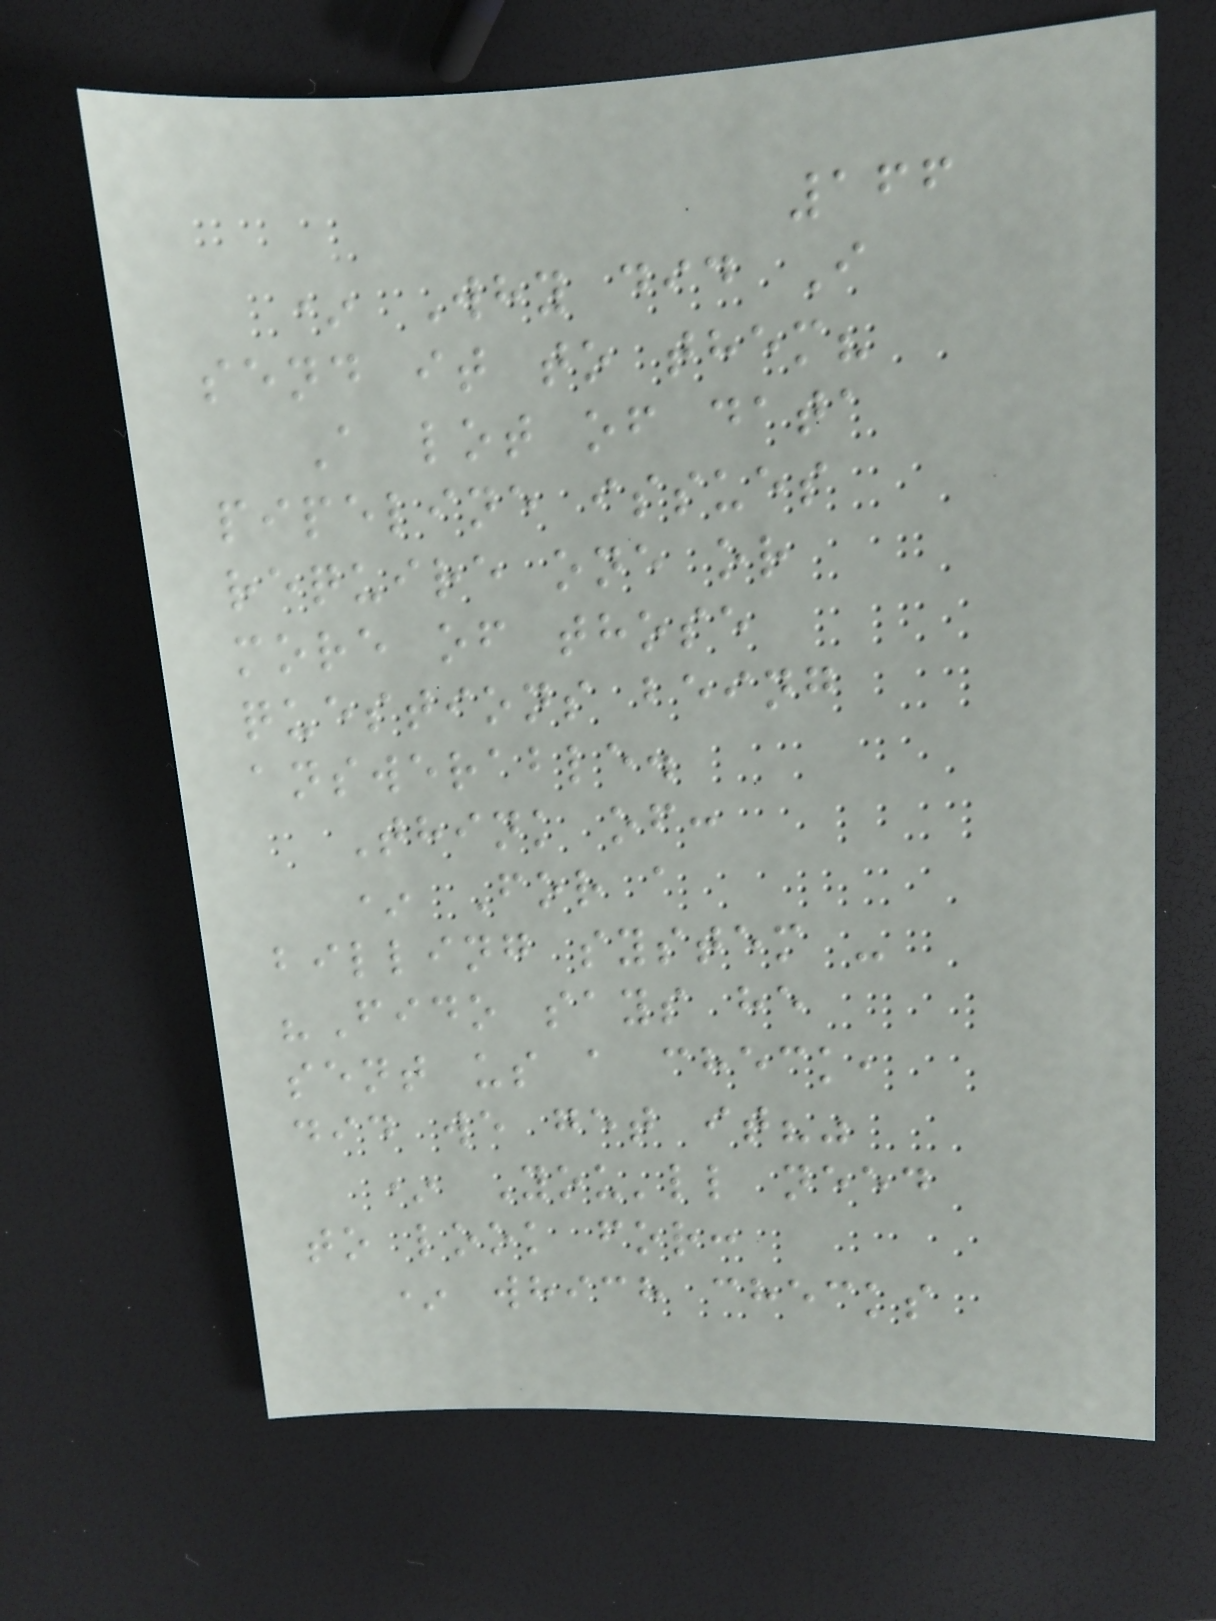166
* Why did I
send it to them?
A lot of data
pipeline issues
require one or
more of those
questions being
answerable.
Think of:
* For a
billing system -
"Fido says he
sent us a check,
did we get it?"
* You'll need
to look for:
* which checks
